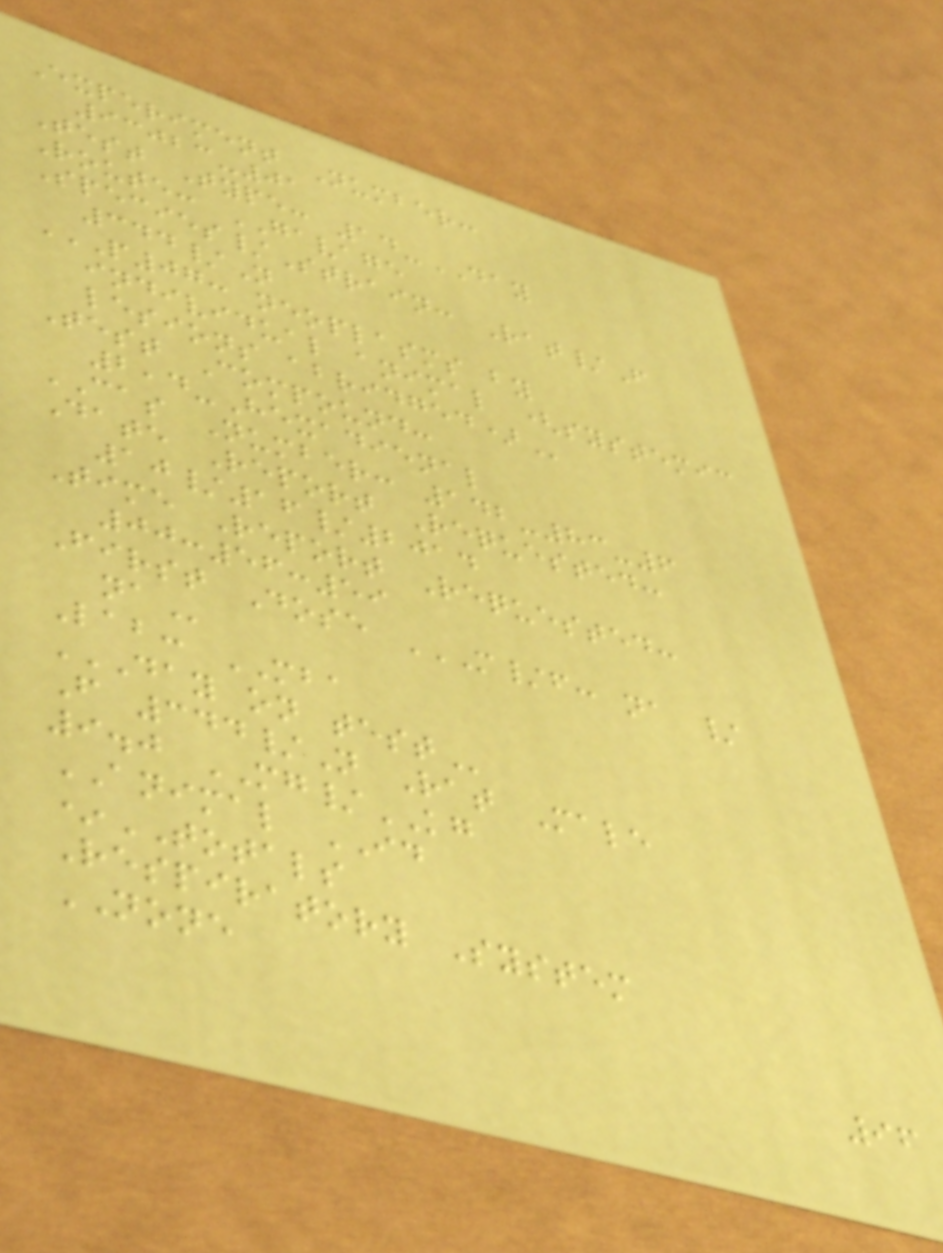Experiment Number:
93023-01
Test Type: 14-DAY
Route: GAVAGE
Species/Strain: Rat/F
344/N
P07: NEOPLASMS BY
INDIVIDUAL ANIMAL (SYSTEMIC
LESIONS ABRIDGED)
Test Compound:
2,4-Hexadienal
CAS Number: 142-83-6
Date Report Requested:
10/16/2014
Time Report Requested:
00:56:59
First Dose M/F: NA /
NA
Lab: MBA
DAY ON TEST
F 344/N Rat Male
9.0 MG/KG
ANIMAL ID
*TOTALS
Respiratory System
NONE
96
